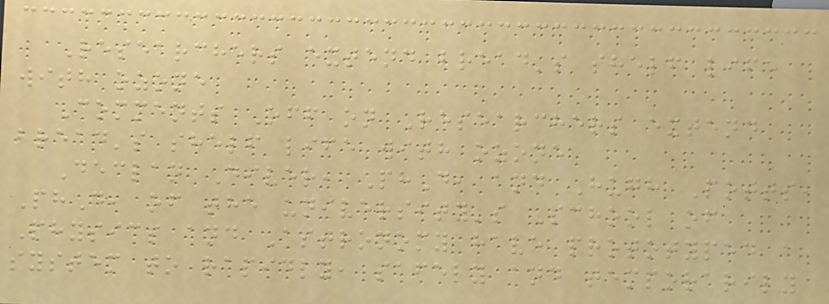Researchers extend bread's shelf life
with ozone
Comments Off on Researchers extend
bread's shelf life with ozone
Declan Diver, PhD, and Hugh Potts,
PhD, of the university's School of
Physics and Astronomy have prototyped a
system to rapidly, safely and temporarily
